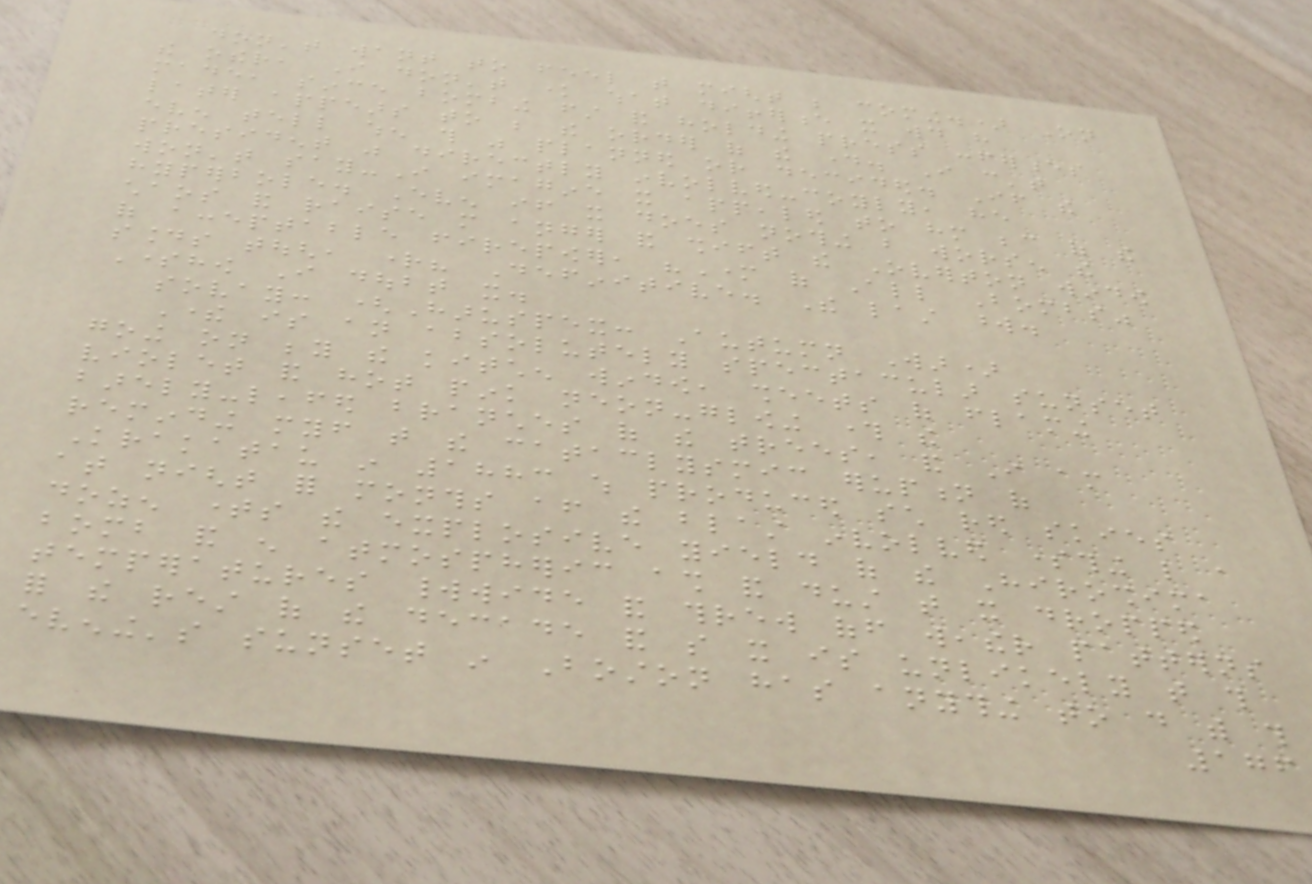don't want to feel that might be coming.) On
the other, I don't know what difference it would have
made, since bombing first and holding press conferences
later appears to be the order of the day. I can't
even tell when this was planned or decided. If the
president was directly involved-coyly, he
won't say-I imagine it appealed to him because of the
hyperbole. Even if it does nothing but worsen the
chaos and raise more anger and shift the Overton window
of acceptable firepower, "Mother of All Bombs"
sounds tough, right? Definitive. The last word.
Somehow I doubt it.
sovay: (Haruspex: Autumn War)
There is an absolutely spectacular sunset
going on beyond the kitchen window, sheets of flaming
violet and hot pink neon-glowing through the
barely-leafed branches of the trees, and I am
reminding myself that the cataclysmic eruption of
Krakatau in 1883 which produced such red skies
at night for months after the blast involved something like a
dozen times the explosive yield of the Hiroshima
bomb and enough atmospheric ash and dust that it dropped
temperatures worldwide and threw off weather patterns
for the rest of the decade and so it is unlikely that this
evening's sunset in Boston has anything to do with this
176
